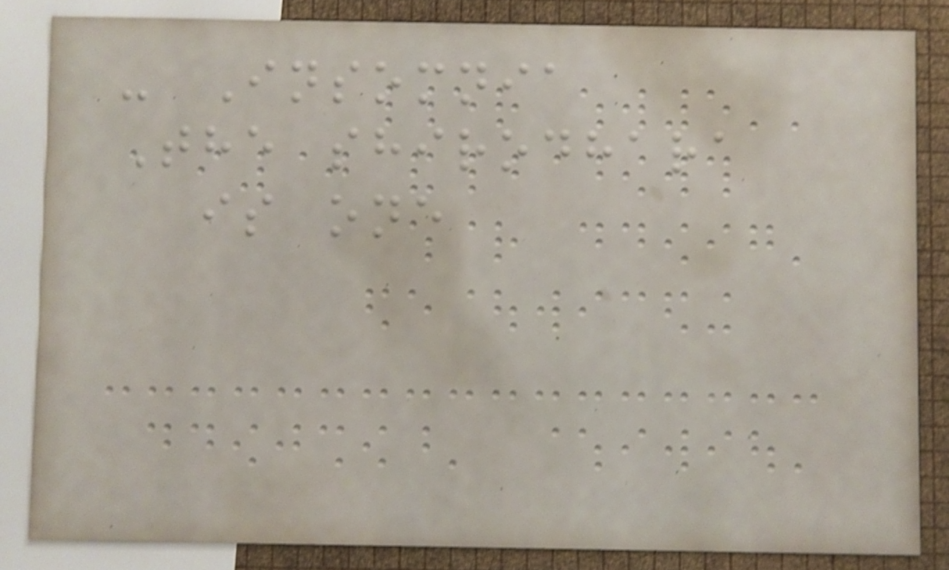- Insomnia
The shirodhara
is one
